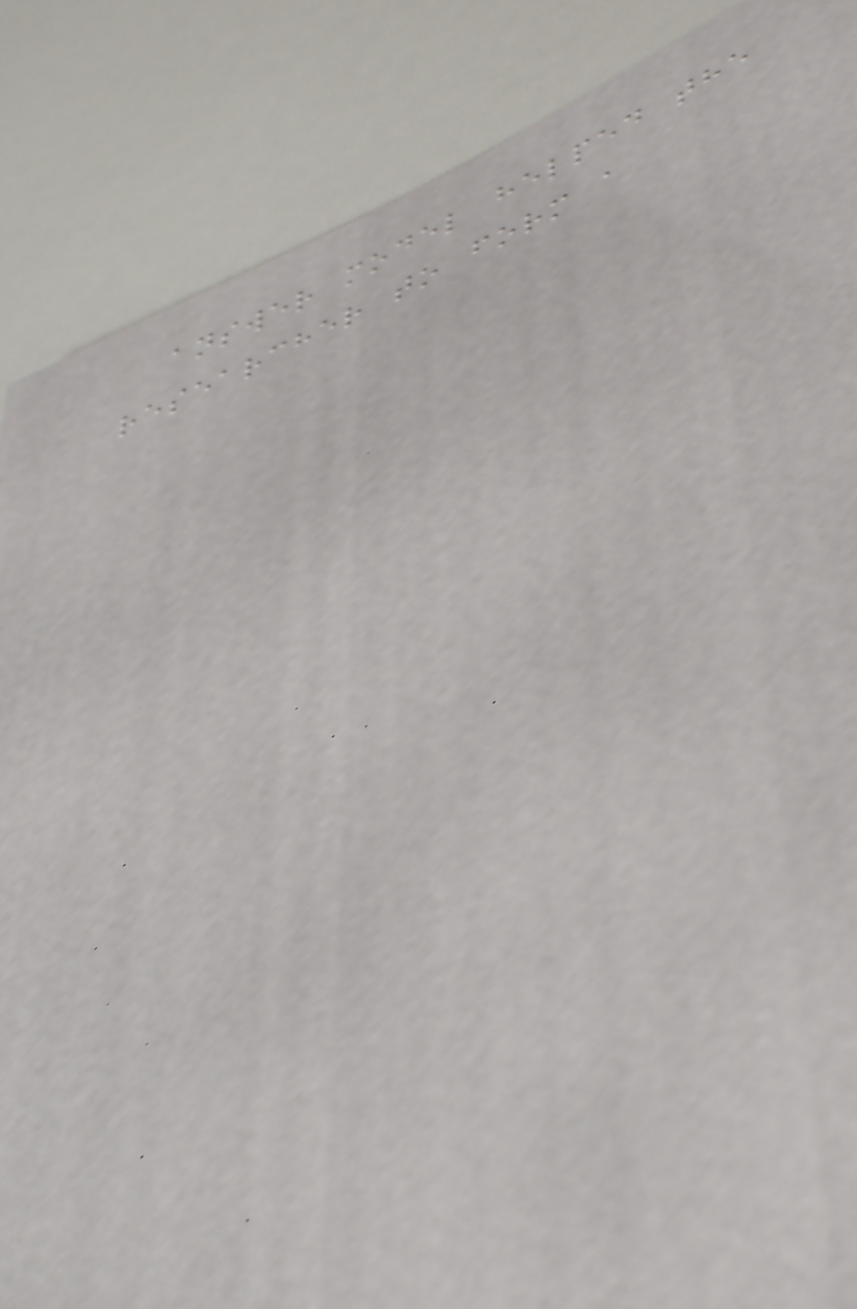answer model helped the
researcher to form a
